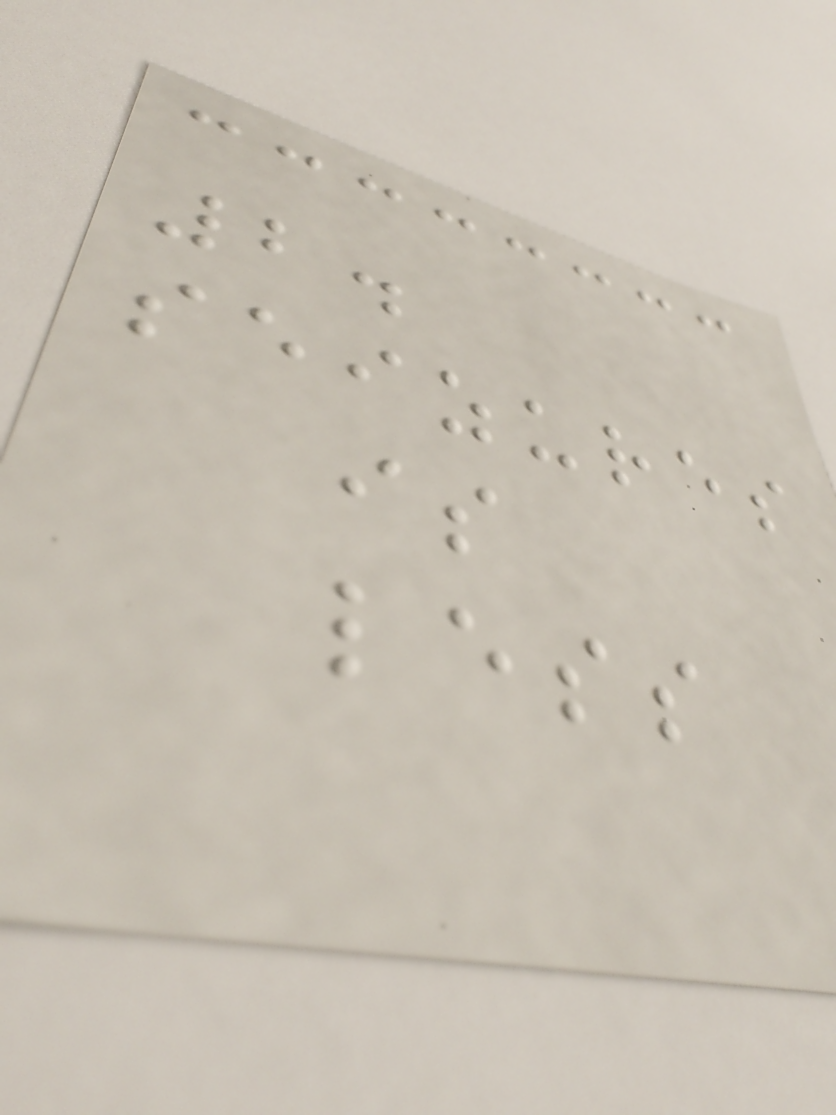2.
seizures
is
less
